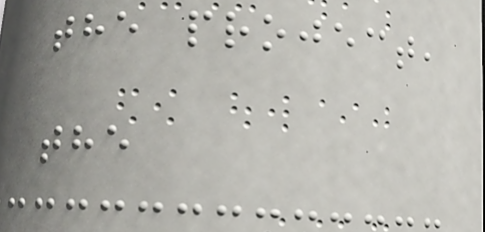the project,
the
